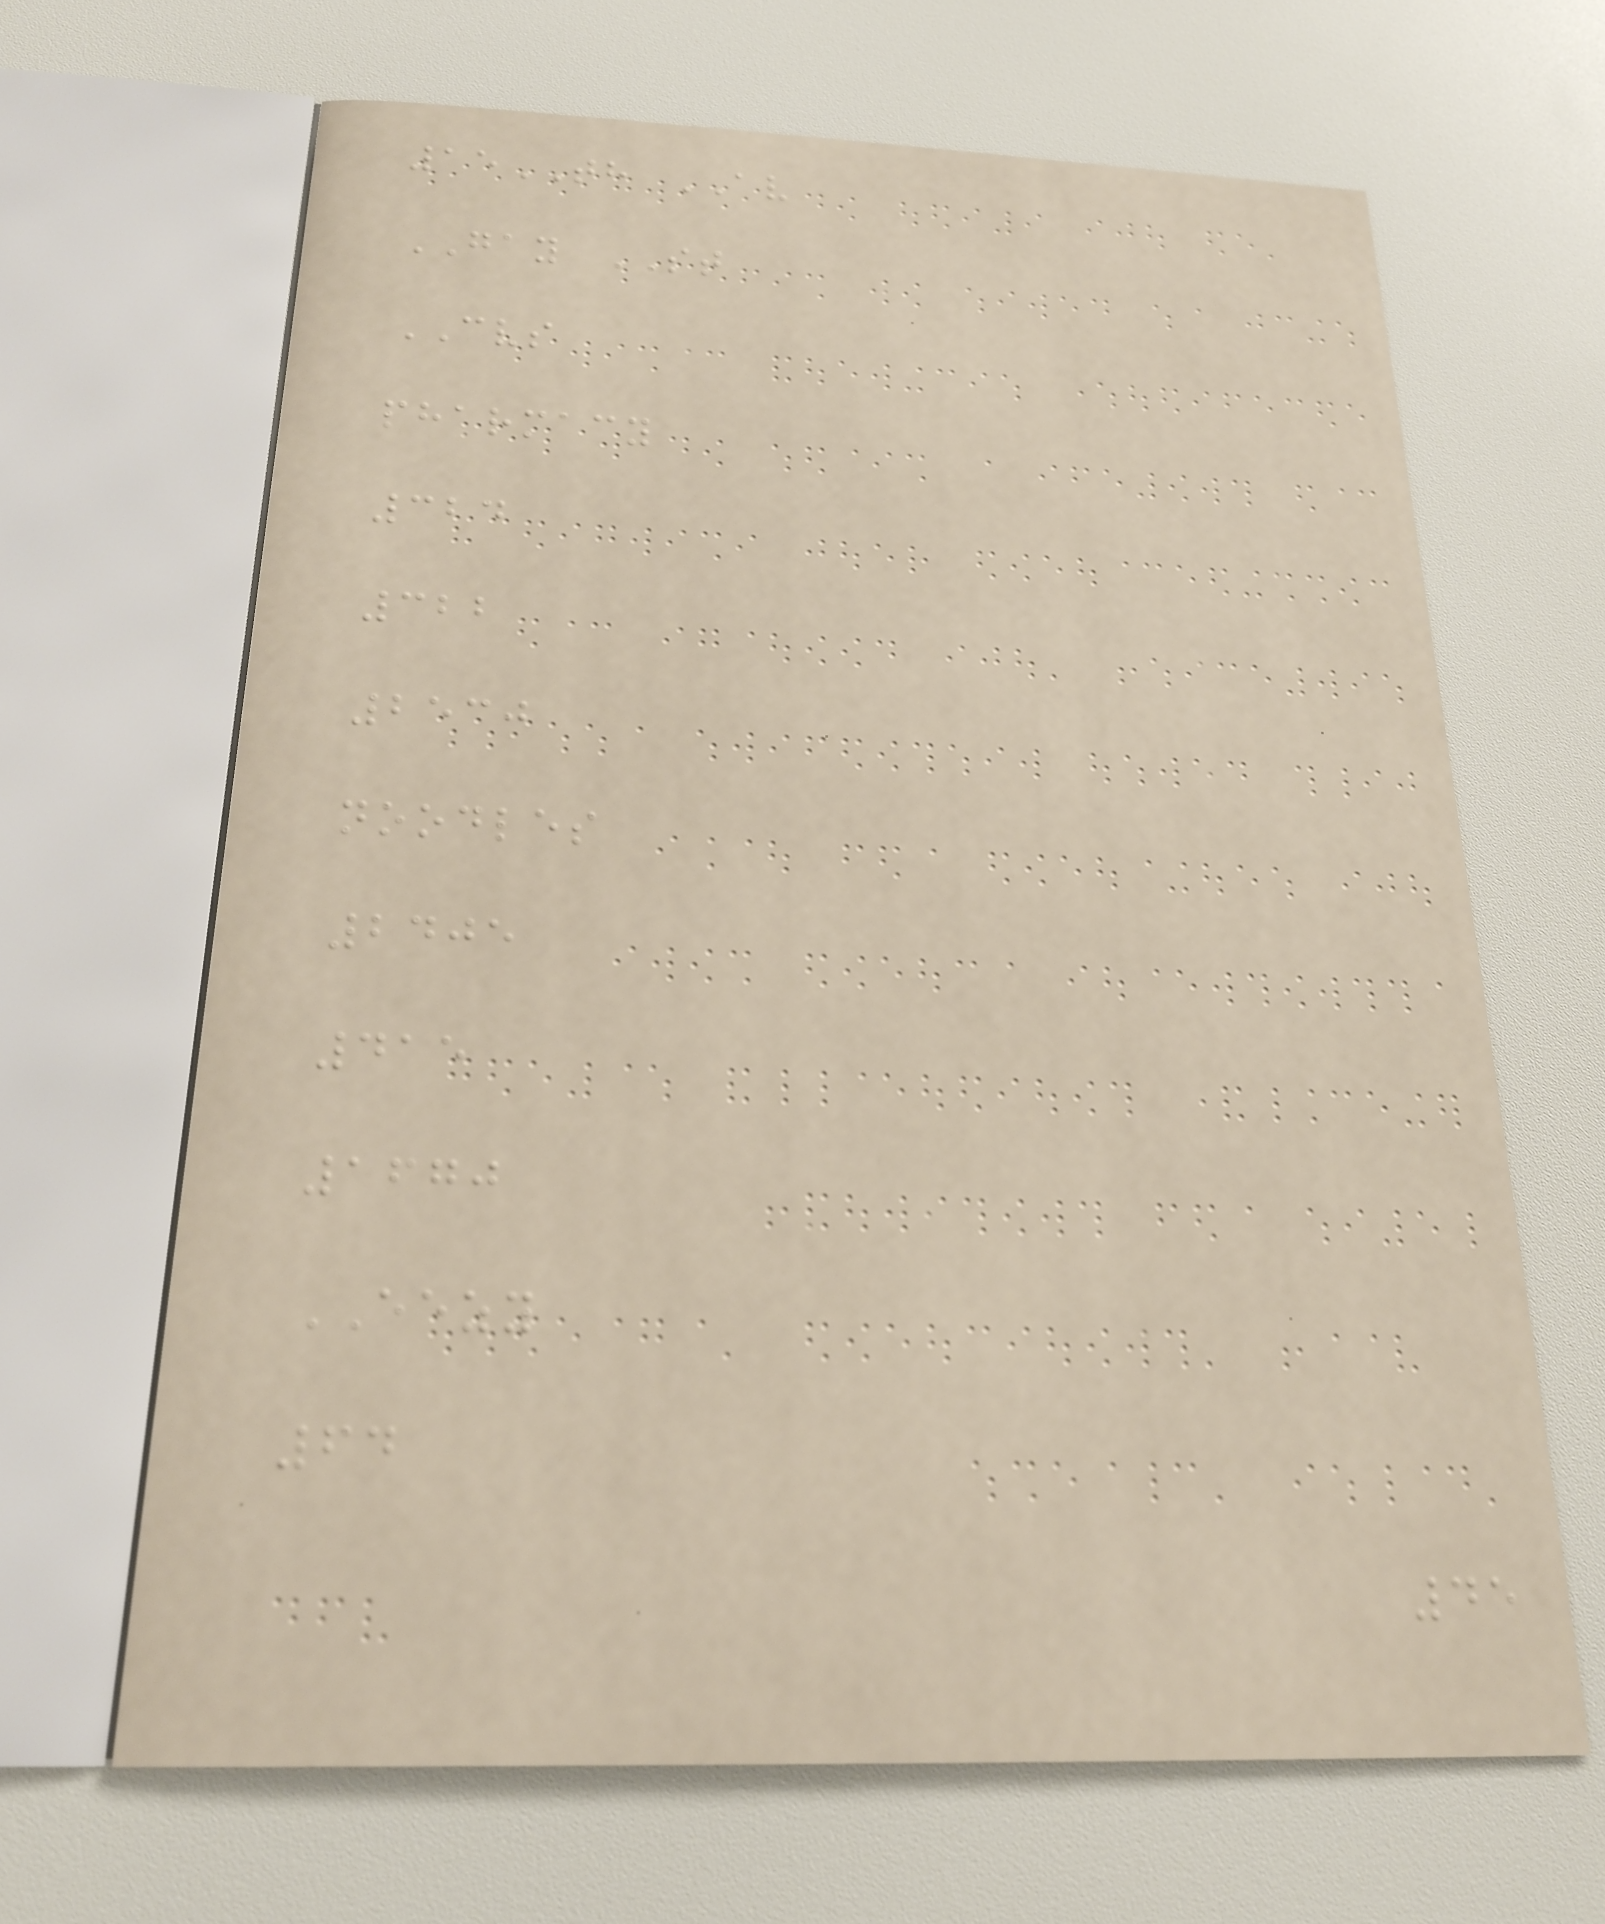15TH AV
GAY ST
CVS
pharmacy
324
322
2530
noodles
2405
415
1670
EEZY
64
45
